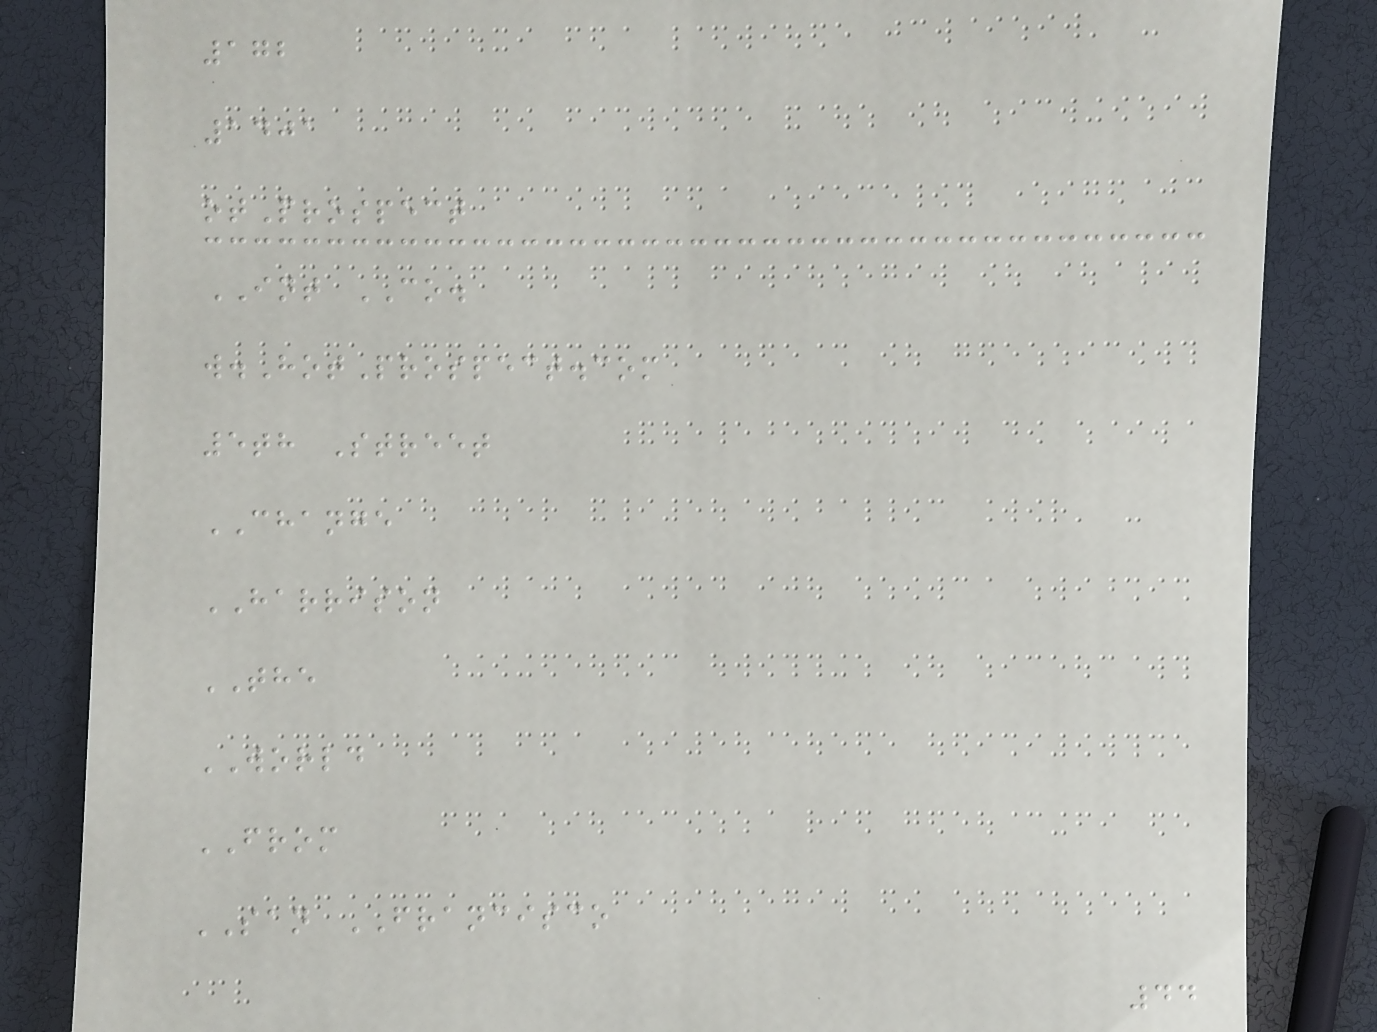172
1401
otProspect
INT CO.
w.HotProspect.com
5th Street
CHANGE
HARRISON
THE
WORLD
FROM
SAN FRANCISCO
44
